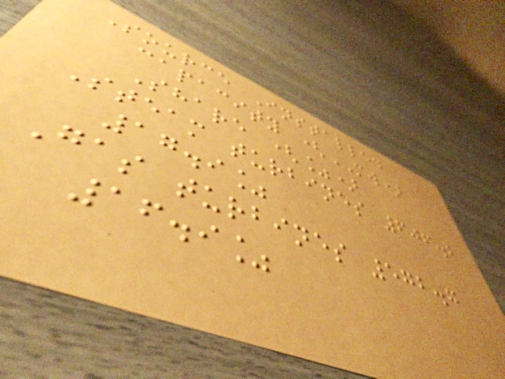Source Installed
capacity (MW)
Share (%)
Steam turbines 606.2
17.9%
Gas turbines 572.7
16.9%
